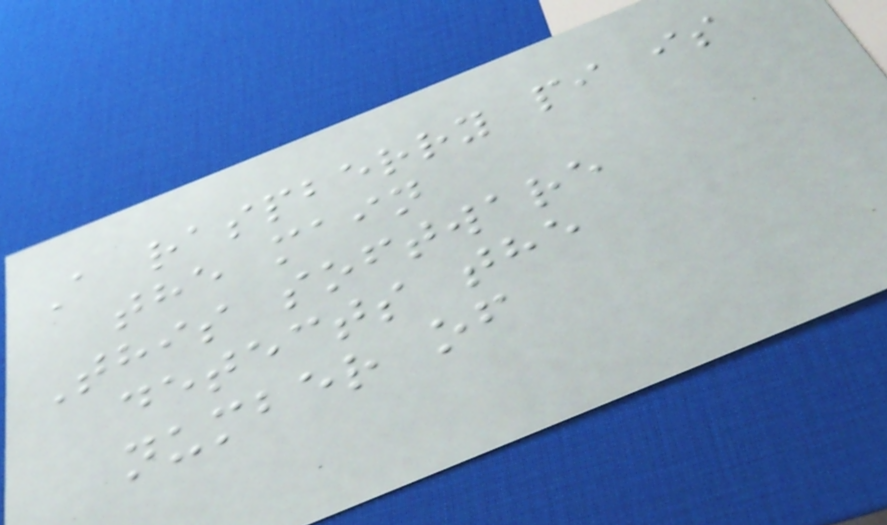A raspberry pi is
the main
This software
detects the
number of
